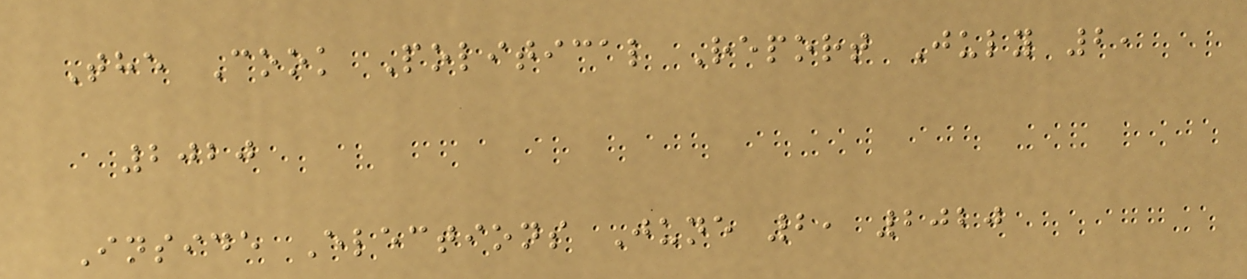The Cook Political Report July 2,
2020
Inside Elections June 2, 2020
